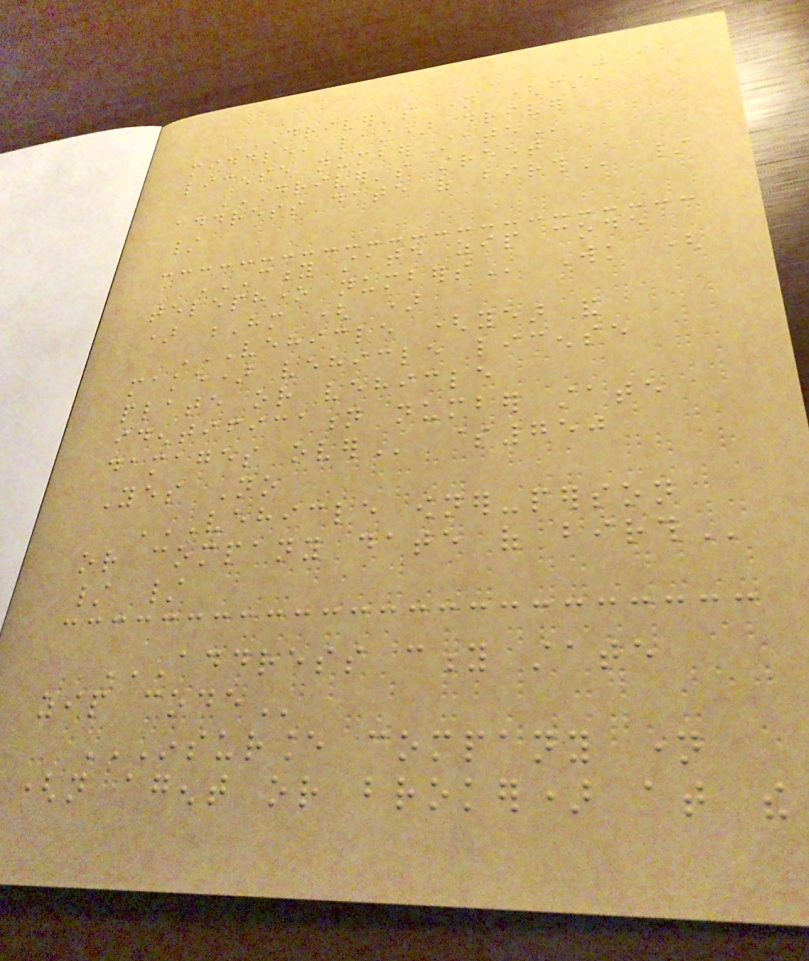192
DRIVER'S NAME (FIRST,
MIDDLE, LAST) DRIVER
LICENSE NUMBER STATE
DRIVER'S STREET
ADDRESS DATE OF BIRTH /
/
CITY STATE ZIP CODE
TELEPHONE NUMBERS Wk (
) Hm ( )
VEHICLE (YEAR AND
MAKE) VEHICLE LICENSE
PLATE OR VEHICLE
IDENTIFICATION NUMBER STATE
DAMAGES OVER $750
Yes No
VEHICLE OWNER-PERSON
OR COMPANY DATE OF BIRTH
/ /
ADDRESS CITY STATE
ZIP CODE
INSURANCE COMPANY NAME
(NOT AGENT OR BROKER) AT THE
